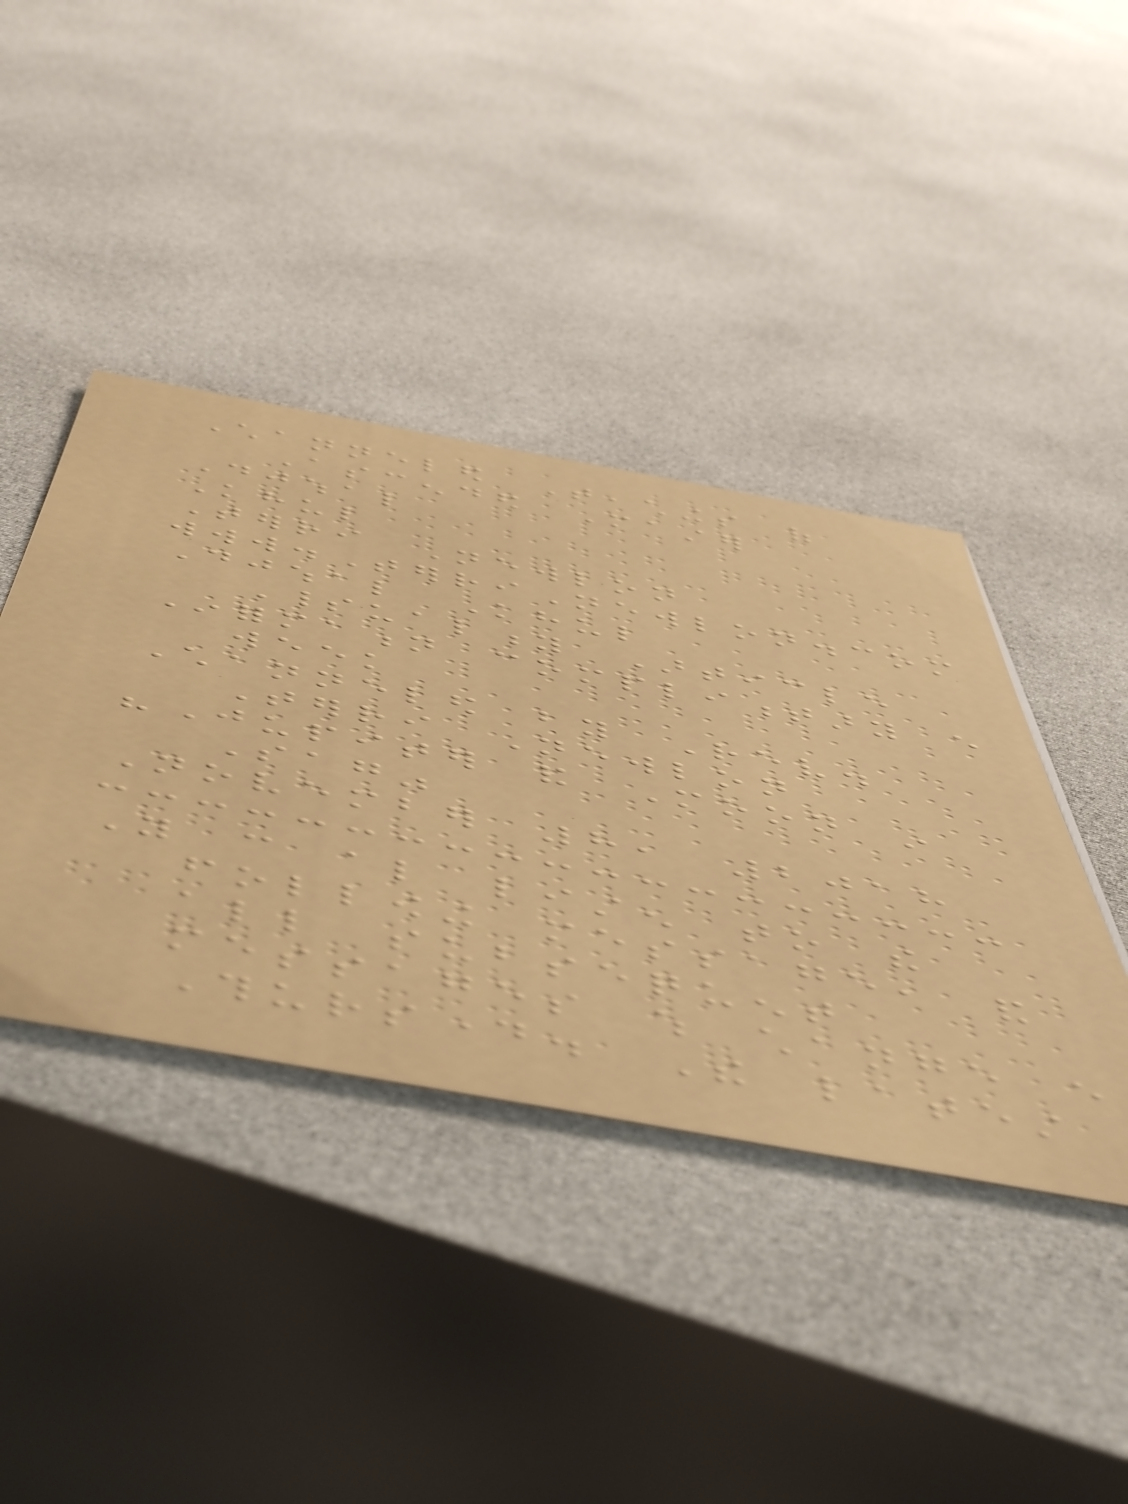Channeled Teachings of
Ascended Master
Djwhal
Khul
Terri Newlon
www.TerriNewlon.com
Djwhal Khul
Spirituality Article
Information complimentary every
week
Channeled by Rev.
Terri Newlon
"Jupiter and Moon in
Sag"
November 8, 2018
You can also listen to the
following message, and
all subsequent
messages which change every
Thursday. The latest
